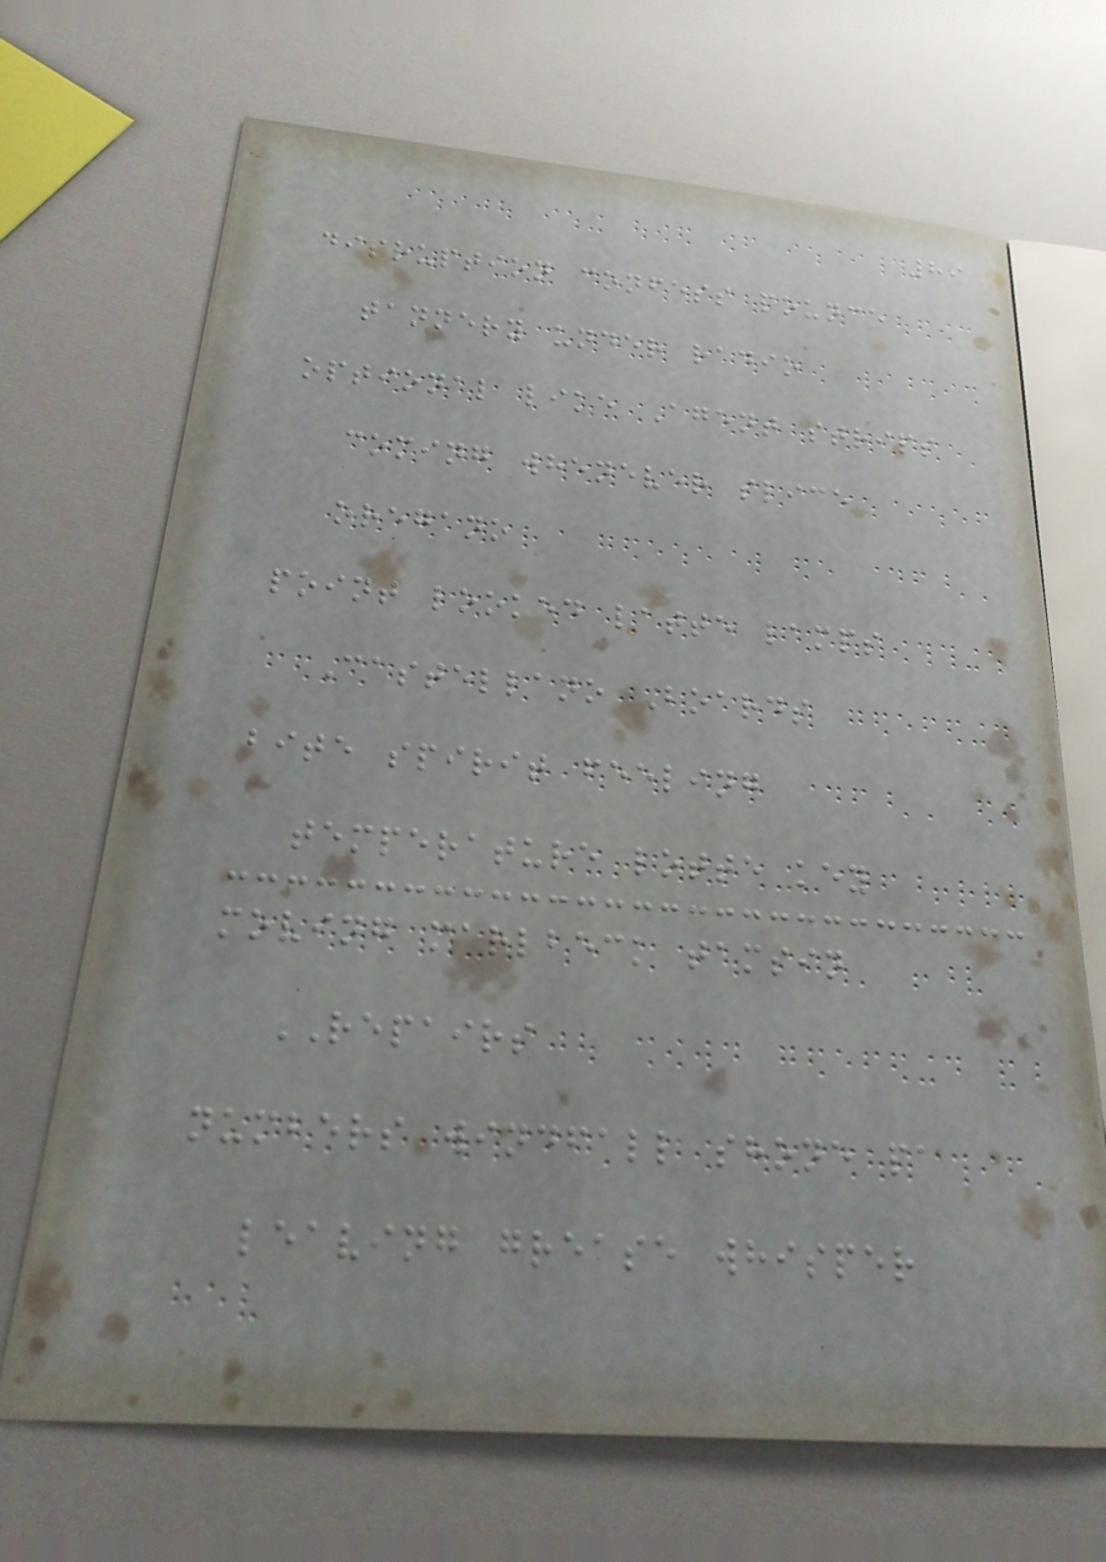89
disruption confess pounce
tannery under radio
optional like Agent strips
coming whenever slice
oregano
point looked latte lamps
Castellano Boards
bite spirit feeling
temperature lotte key
moving marlbeck tamsin
REPAIRS
numbers windfall shone pa
leaving grease whisper
